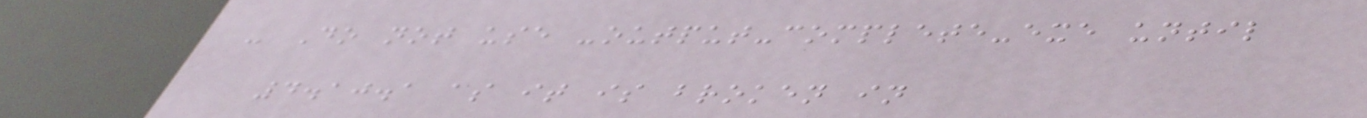- Do not use -output-complete-exe until
4.10.1 as it is broken in
